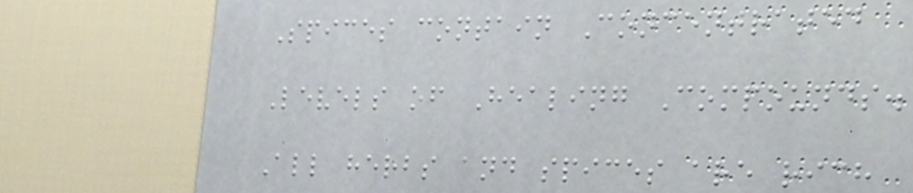Spices contain Concentrated
Levels of Healing Compounds.
All herbs and spices are rich
